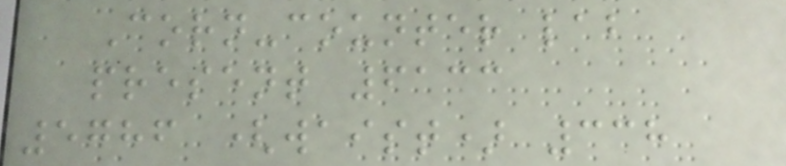Corn-counter lab
present 6133
5786 (waist) 338
